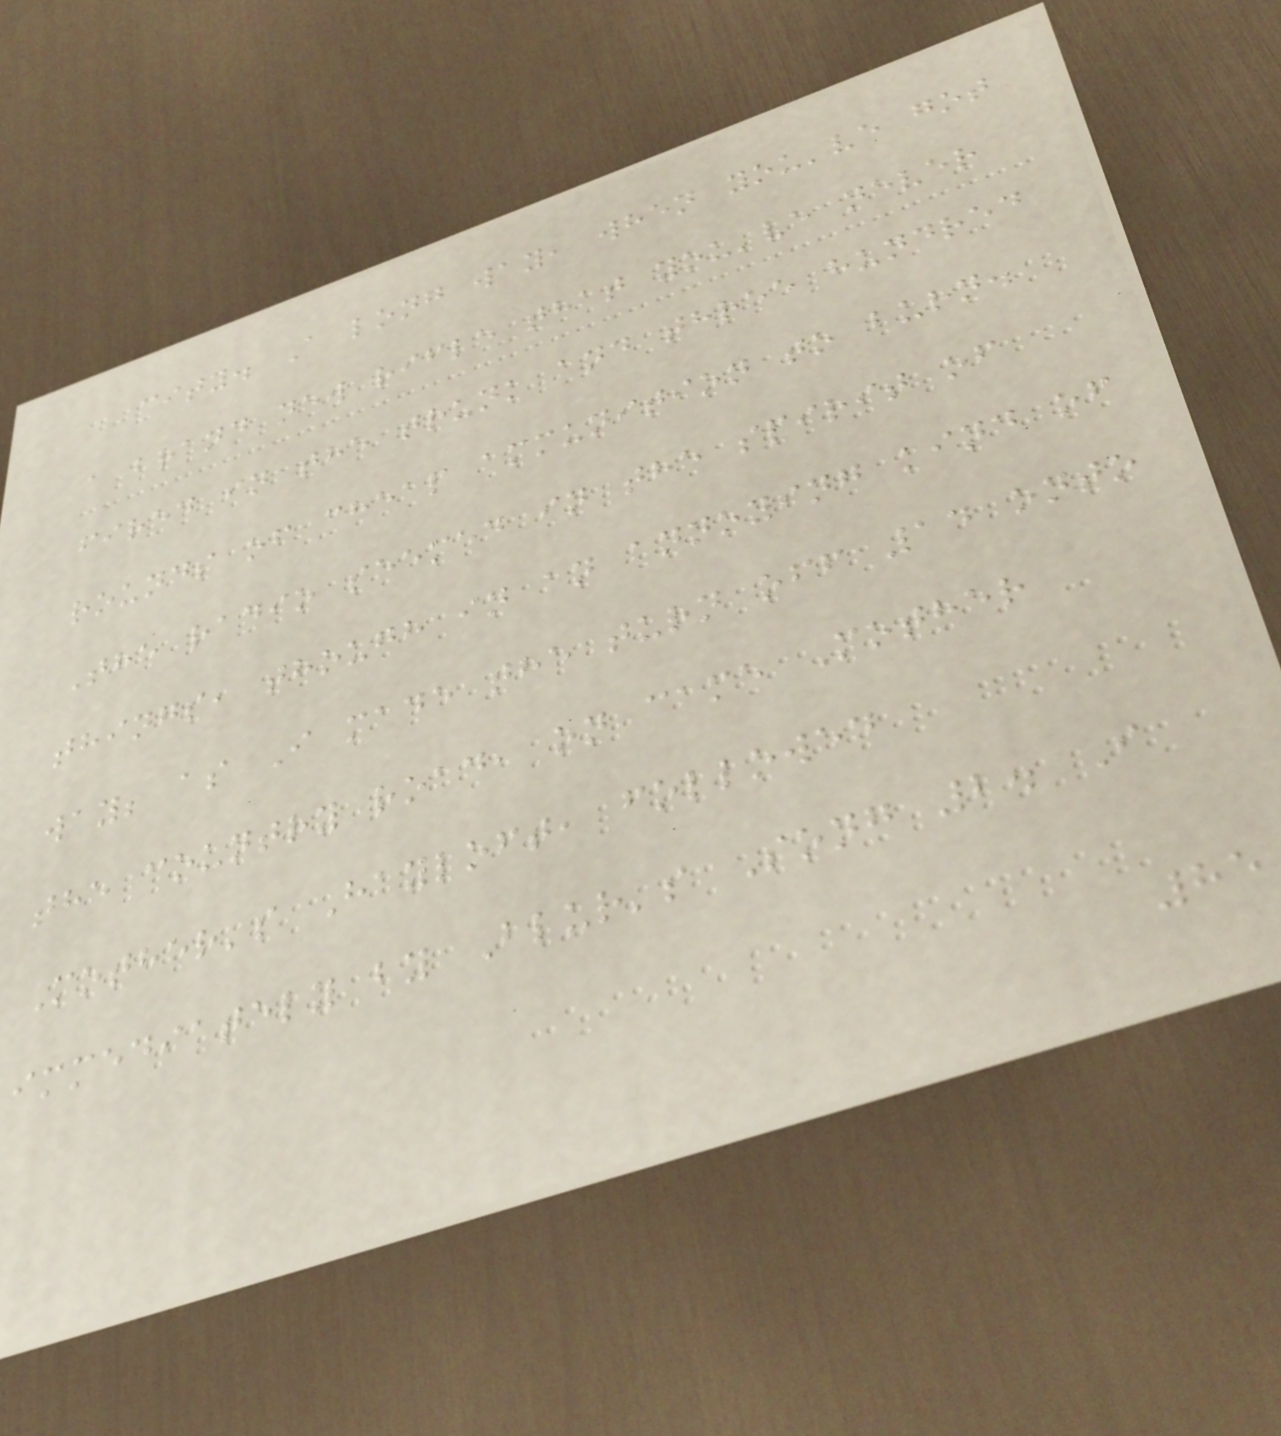city. A long way, when you've got
a brand new rifle that you've never
fired in the trunk and three hundred
rounds of cheap ammunition to burn.
The radio seemed in the spirit of
things, though in an annoying kind of
way; as I made the turn off 14 onto
the country road, on came Mother
Mother's Hayloft, followed
immediately by Blur's Song 2. I
85
